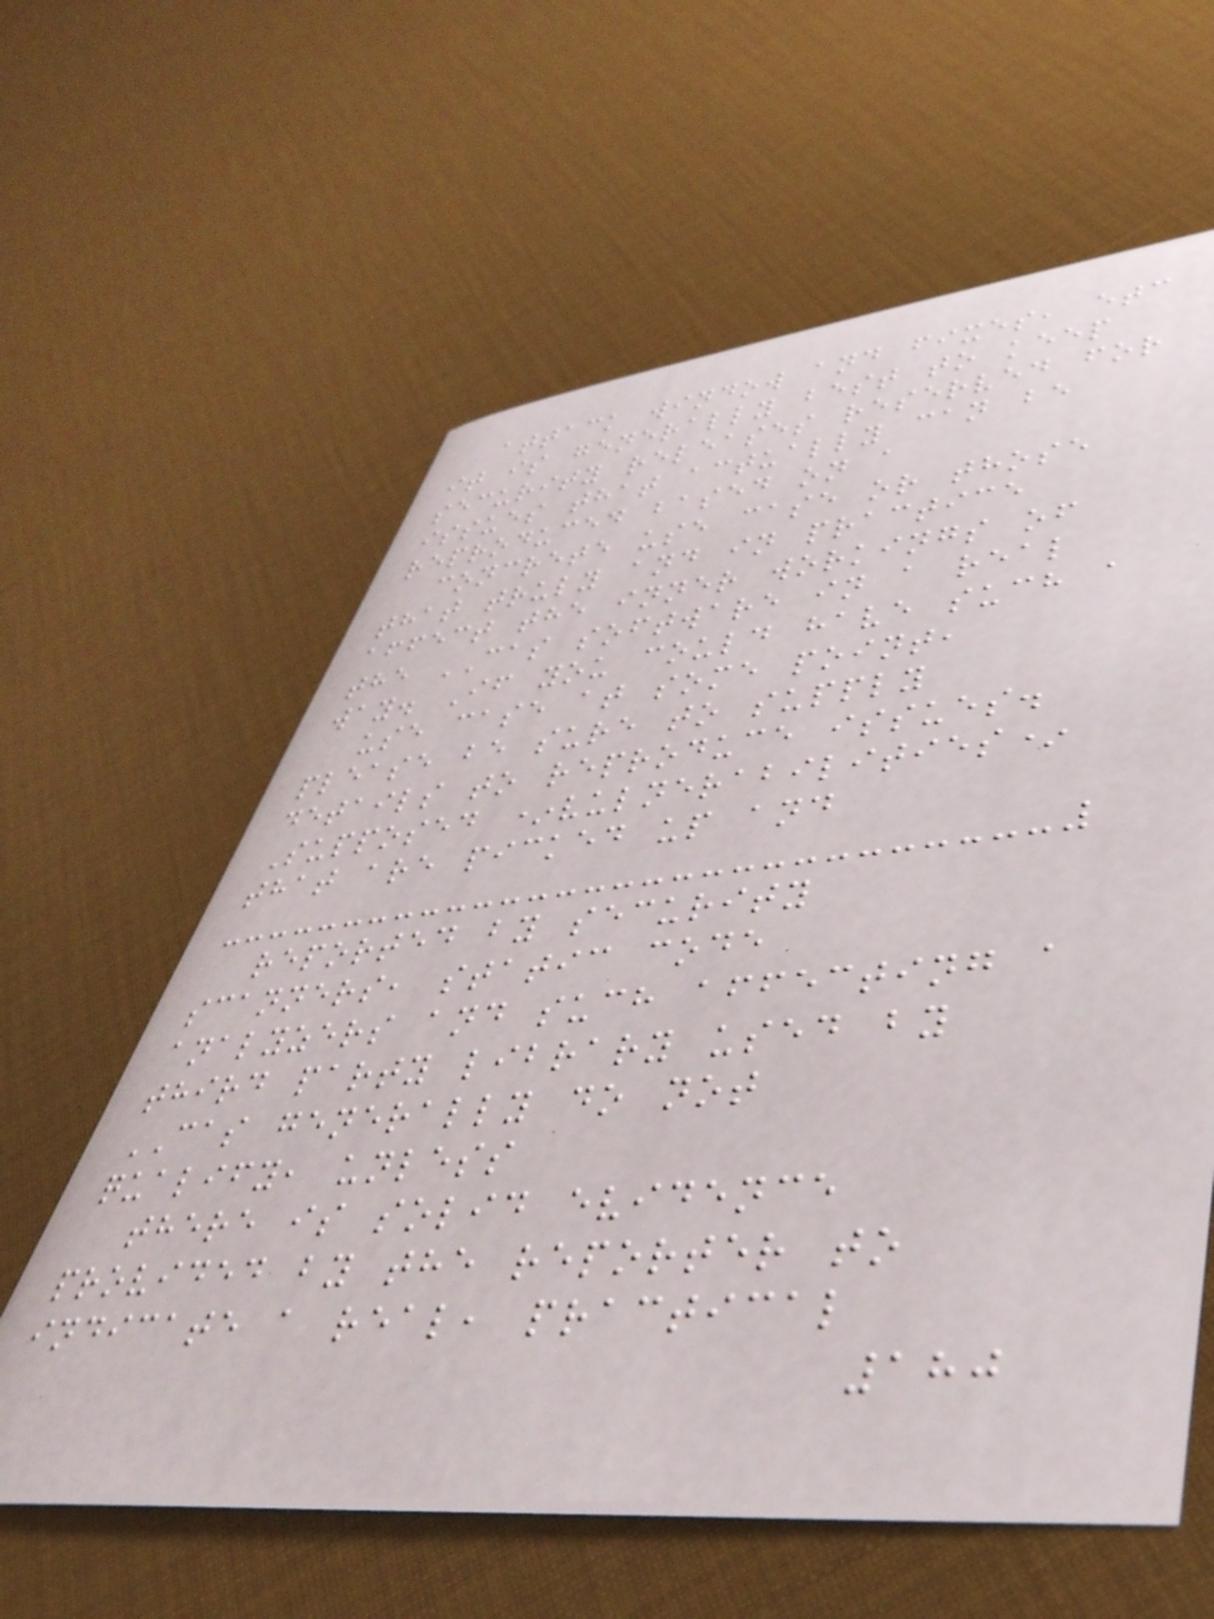attack window and fixes, etc
it is generally best to keep
security releases reserved for
issues that actually can be
reproduced based on a
concrete use case or those
that truly and in practice
affect the inner workings of
the CAS software in a real
way. If you could have such a
use case at some point,
please be sure to supply
details to reproduce issues.
Supposed *vulnerabilities*
that are picked up and
reported by security
scanners, static code
analyzers and such affecting a
third party library used by
CAS generally do not
qualify, unless
there is solid evidence
provided by the reporter to
indicate a real, practical
180
